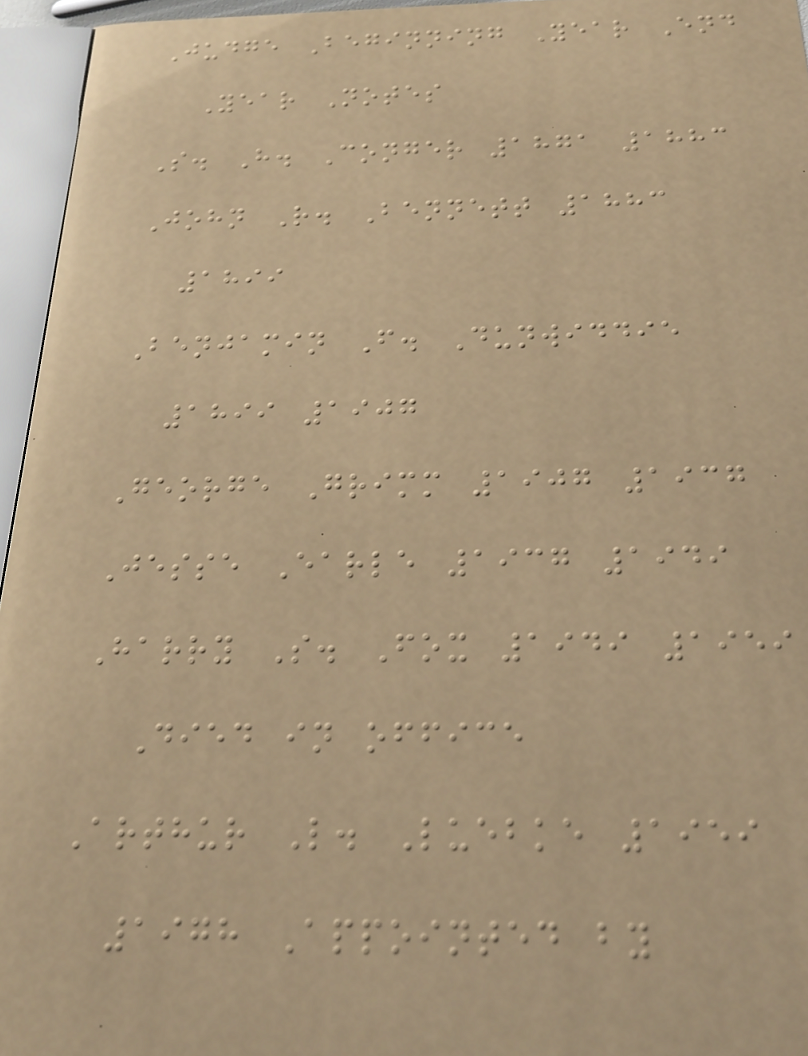Judge Beginning Year End
Year Notes
S. H. Conger 1871 1883
John R. Bennett 1883
1899
Benjamin F. Dunwiddie
1899 1907
George Grimm 1907 1937
Jesse Earle 1937 1949
Harry S. Fox 1949 1959
Died in office
Arthur L. Luebke 1959
1978 Appointed by
